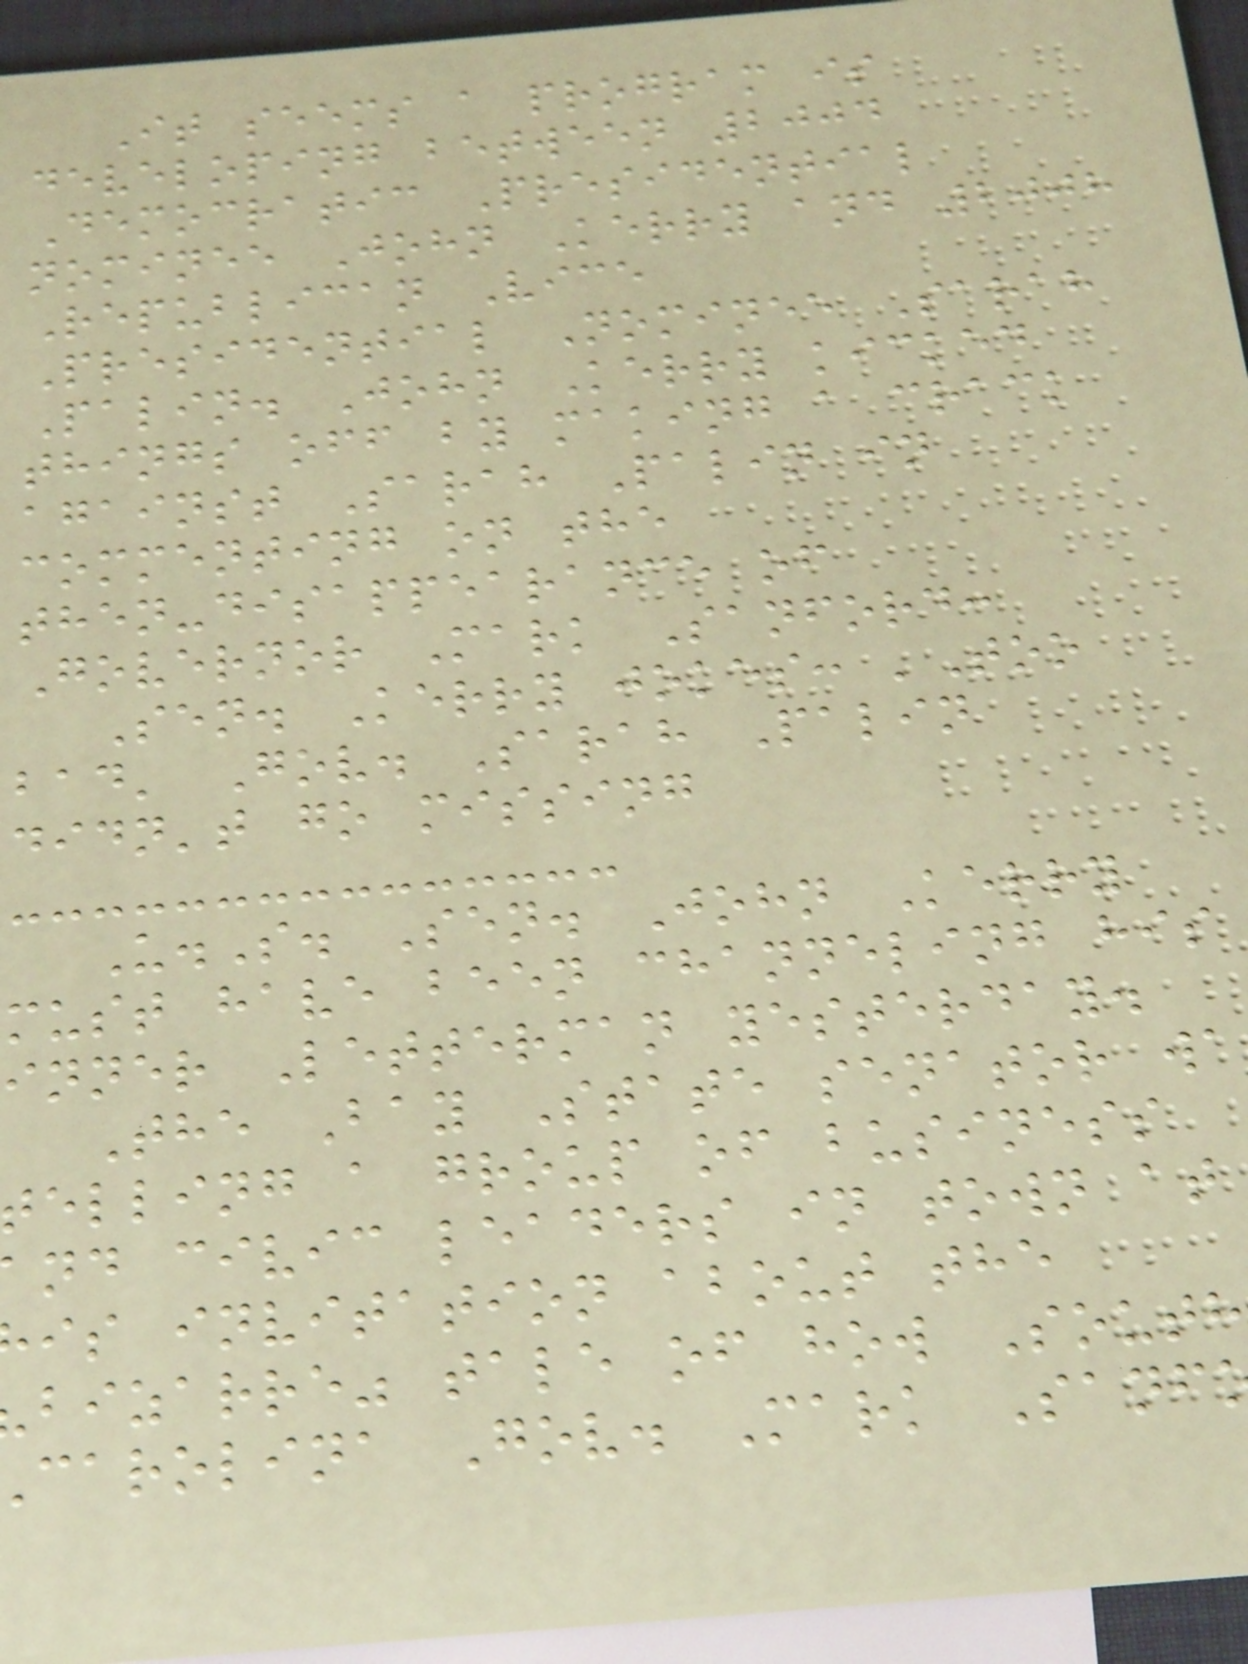It seems a program is
developing between 2004
Democratic Presidential
nominee John Kerry and 2008
Republican Vice
Presidential Nominee Sarah
Palin. John Kerry kicked
things off by making a crack
against Sarah Palin in
commenting on the
then-disappearance of
Governor Mark Sanford:
Sen. Kerry jokes: 'Too
bad' Gov. Sarah Palin
didn't go missing
U.S. Sen. John Kerry
must have been channeling his
inner Letterman yesterday.
The Bay State senator wa
elling a group of business
nd civic leaders in town at
is invitation about the
bizarre" tale of how South
carolina Gov. Mark Sanf
